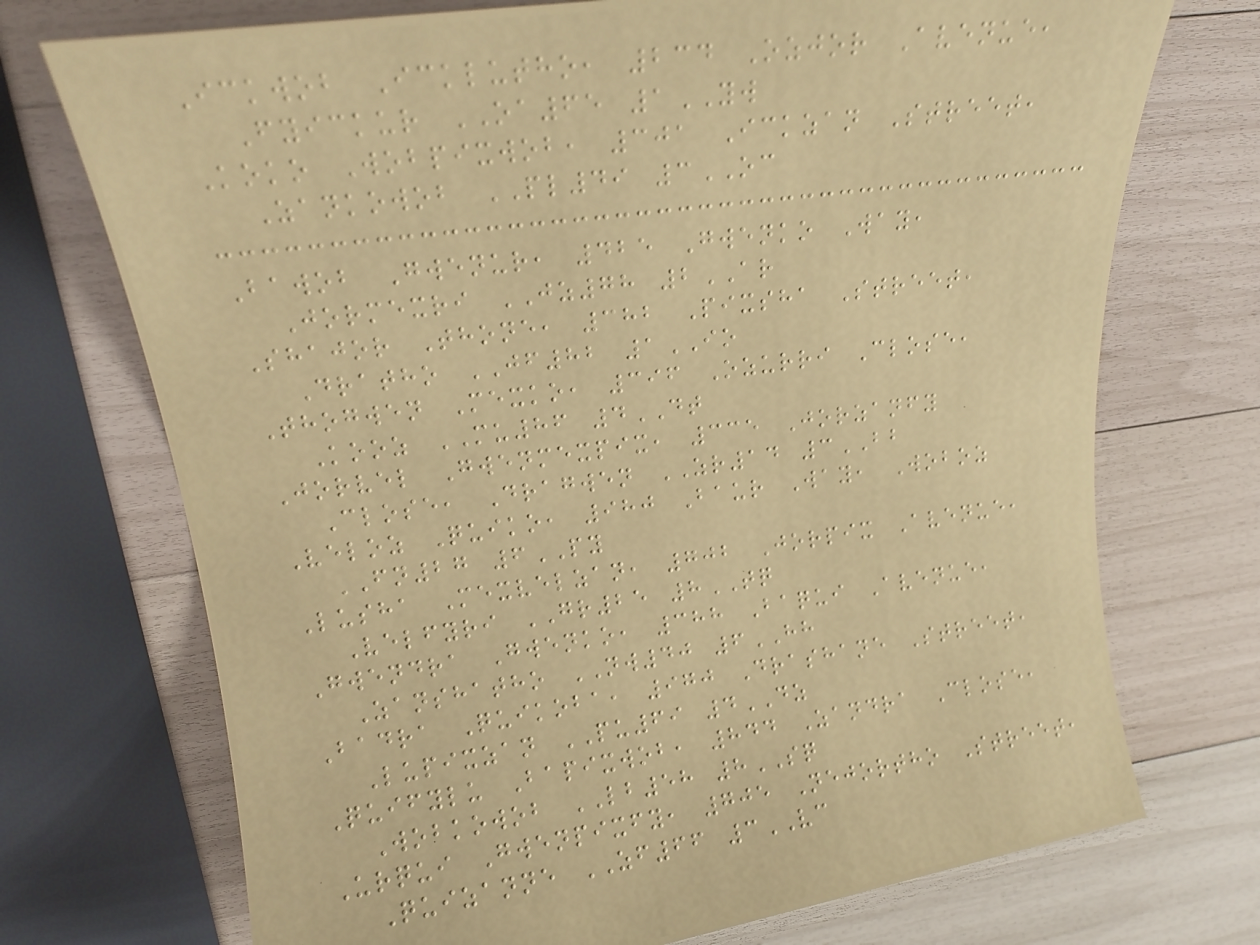Ickwob Icklutho, 234 Ozjor Avenue,
Fyickur OA65 1YW
Koko Wobpixwob, 301 Ickzan Street,
Zankowob PL49 3OC
Bawob Gwenur, 425 Gwenko Way,
Jormexri JZ78 2AR
Shajor Thone, 382 Pixsha Street,
Dratho JF82 1IO
Thogwen Mexko, 396 Ozurri Close,
Kooz MU86 4DT
Jorvel Gwenmexpix, 335 Jorzanfy
Close, Dragwen ZR14 3BB
Veloz Quiko, 980 Baur Way, Woboz
FN27 6PY
Lusha Mexvelzan, 702 Jorpix Avenue,
Velfyri GR25 8TQ
Gwendra Gwenko, 388 Baqui Avenue,
Zanshatho NW40 6HH
Badra Quikoba, 970 Drashane Street,
Lupixzan PU69 4DZ
Quifylu Bapixwob, 844 Zandra Close,
Wobkowob LB58 8SQ
Urqui Gwenpixfy, 705 Nejortho Street,
Quizanne ZF66 3VC
